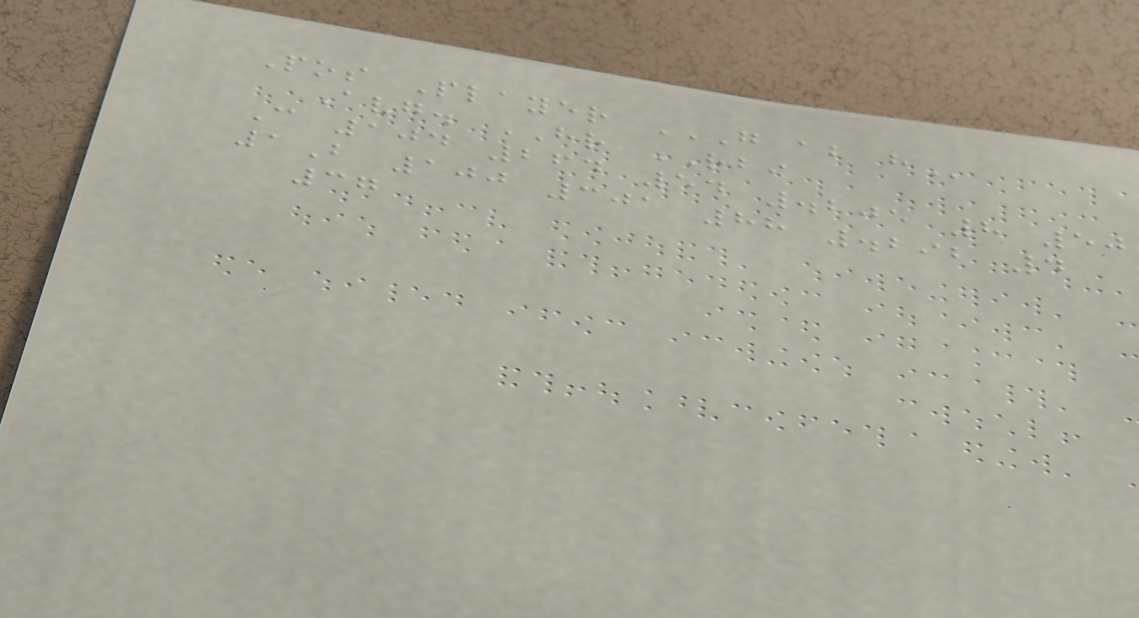Pos Player G AB H
Avg. HR RBI
C 104 264 54 .205 8 50
1B 100 301 88 .292 4
37
